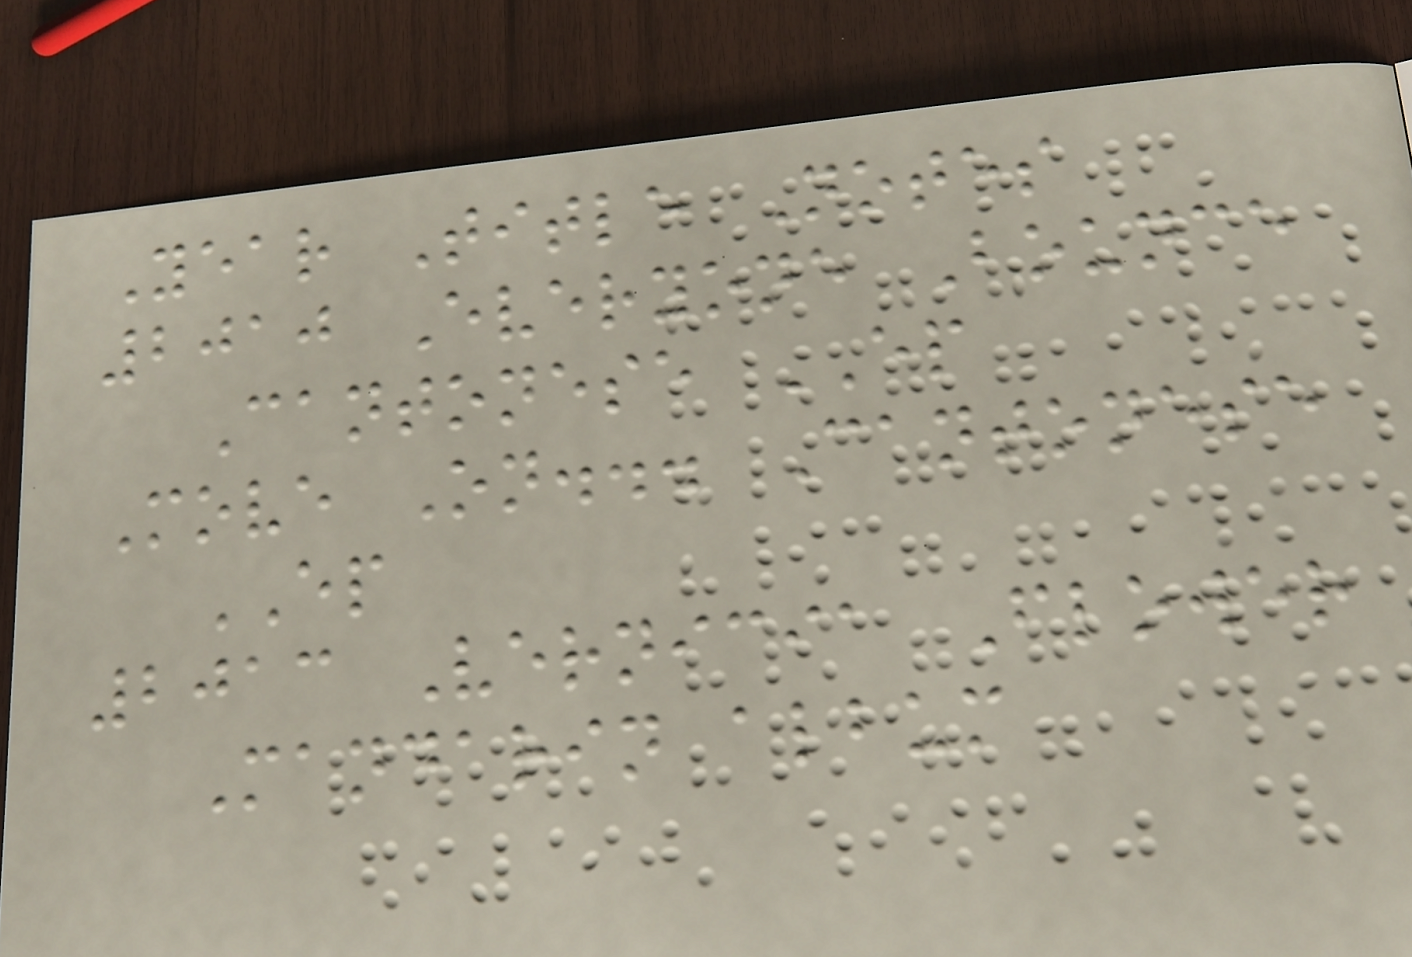Year Title Notes
2010 Everyone Bounce
Cantonese EP
Move On... Cantonese
EP
2013 Vernicia Flower
Mandarin album
